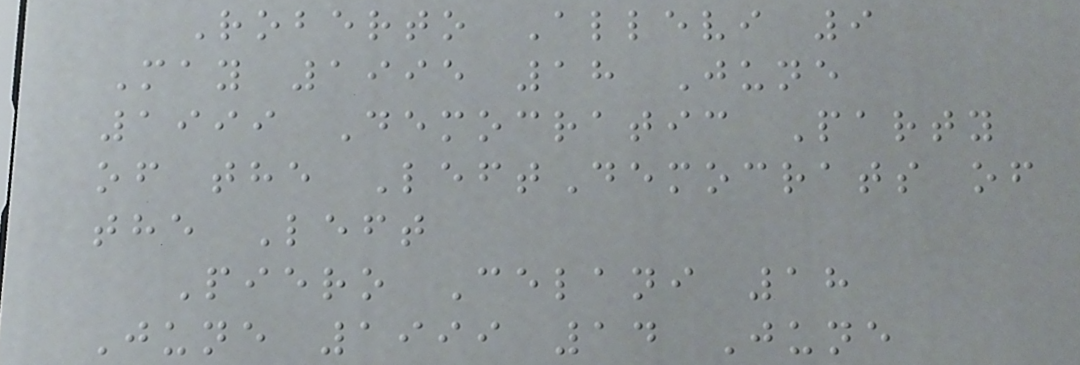Roberto Allevi 9
May 1995 18 June
1999 Democratic Party
of the LeftDemocrats of
the Left
Piero Celani 18
June 1999 14 June
